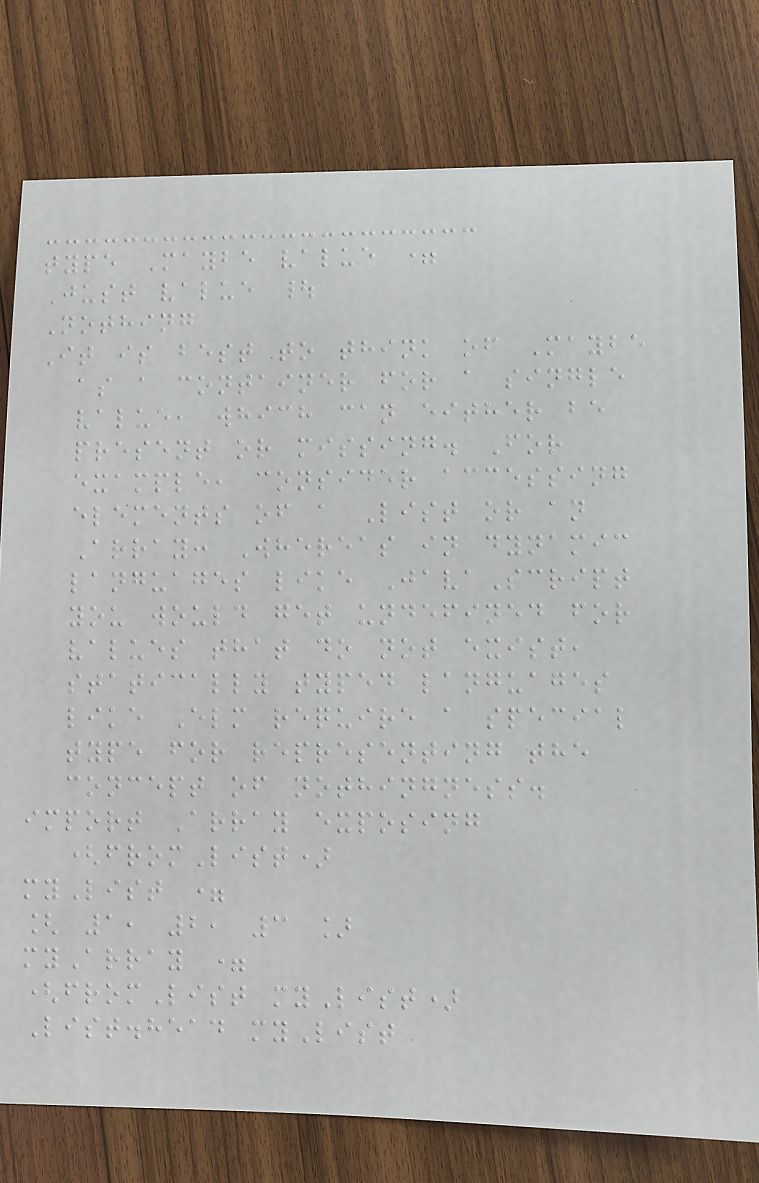type Maybe value =
Just value |
Nothing
It is best to think of Maybe
as a container for a single
value, which can either be
present or missing. For
example, consider accessing
elements of a List or an
Array: Whereas in dynamic
languages like JavaScript
you would get undefined for
values that do not exist,
statically typed languages
like Elm require a special
type for representing the
concept of nothingness.
import Array exposing
(fromList)
myList =
[ 1, 2, 3 ]
myArray =
(fromList myList)
List.head myList
